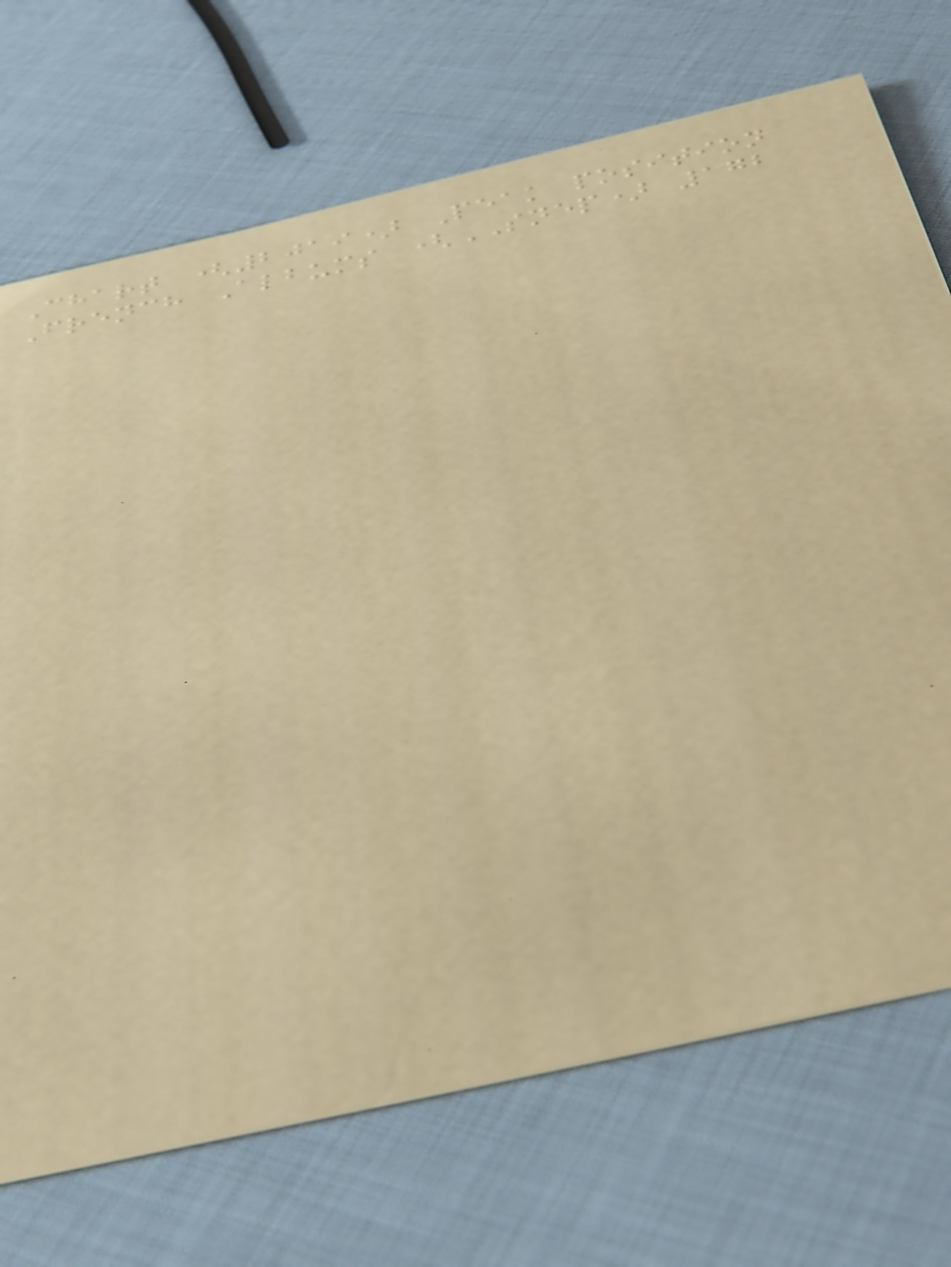Chart (2019) Peak position
French Albums (SNEP) 172
